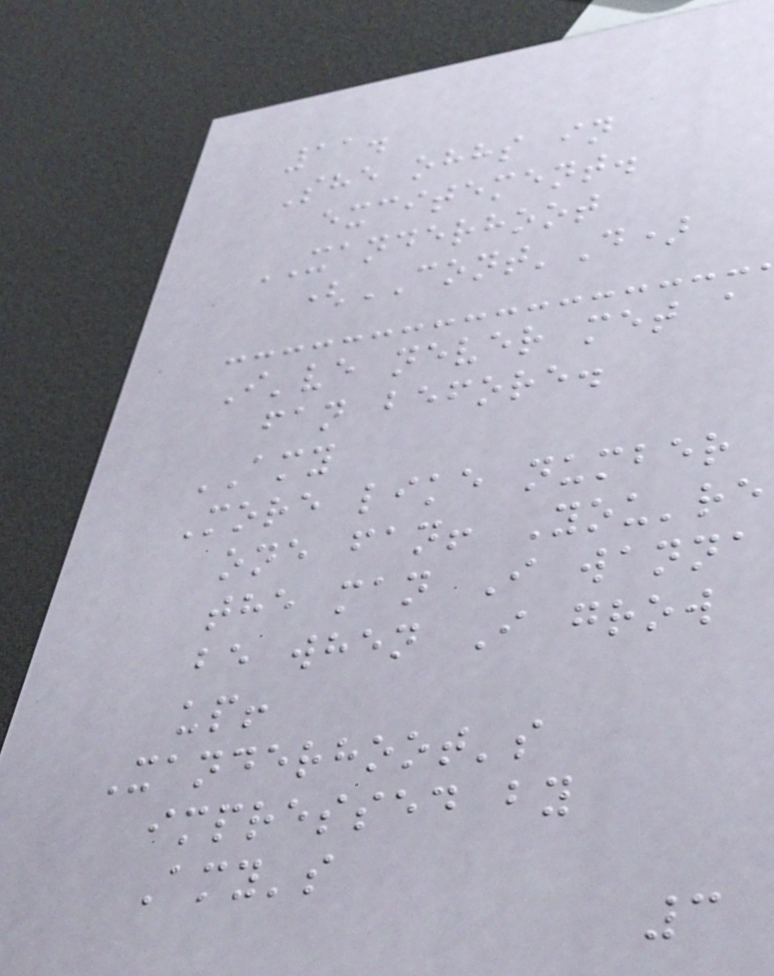11.
She ohhs in
excitement.
XANDERHOOT
(CONT'D)
I've never met a
fan before.
AMY
More like number
one fan! You're
the man I wanna
be when I grow
up!
Xanderhoot's
impressed by
Amy's
3
